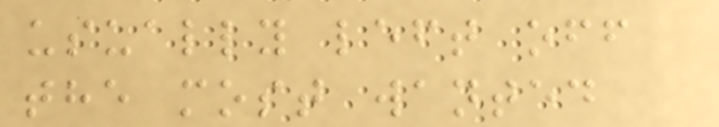usually left off
the most wanted
